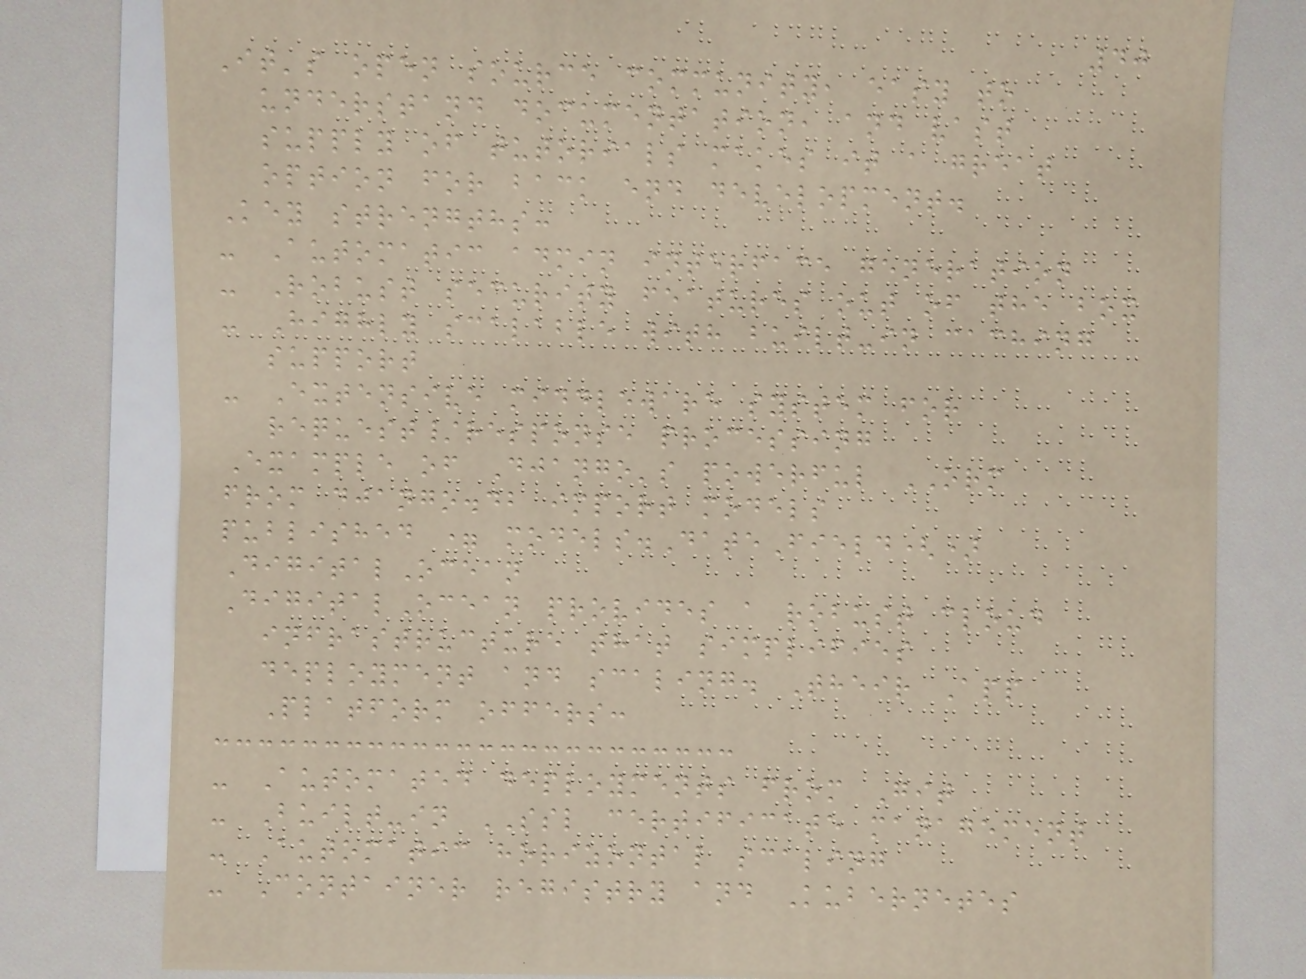40
It's open source community, easy to
understand documentation, and vast
supply of tutorials makes it a great
option for back end development.
Key strengths:
- Automatic admin interface generation
- Robust security features out of the box
- Highly scalable with built-in caching
support
- Extensive middleware system for
request/response processing
Example of Django's powerful ORM
from django.db import models
published = models.DateField()
DigitalOcean
DigitalOcean provides a robust cloud
infrastructure that simplifies
deployment and scaling. Their App
Platform offers:
- Automated deployments from Git
- Built-in SSL certificate management
- Automatic horizontal scaling
- Container registry and Kubernetes
